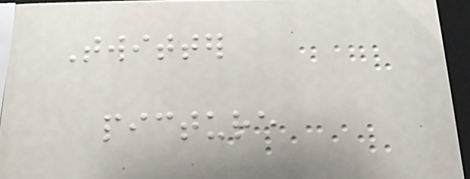Twitter
picture
